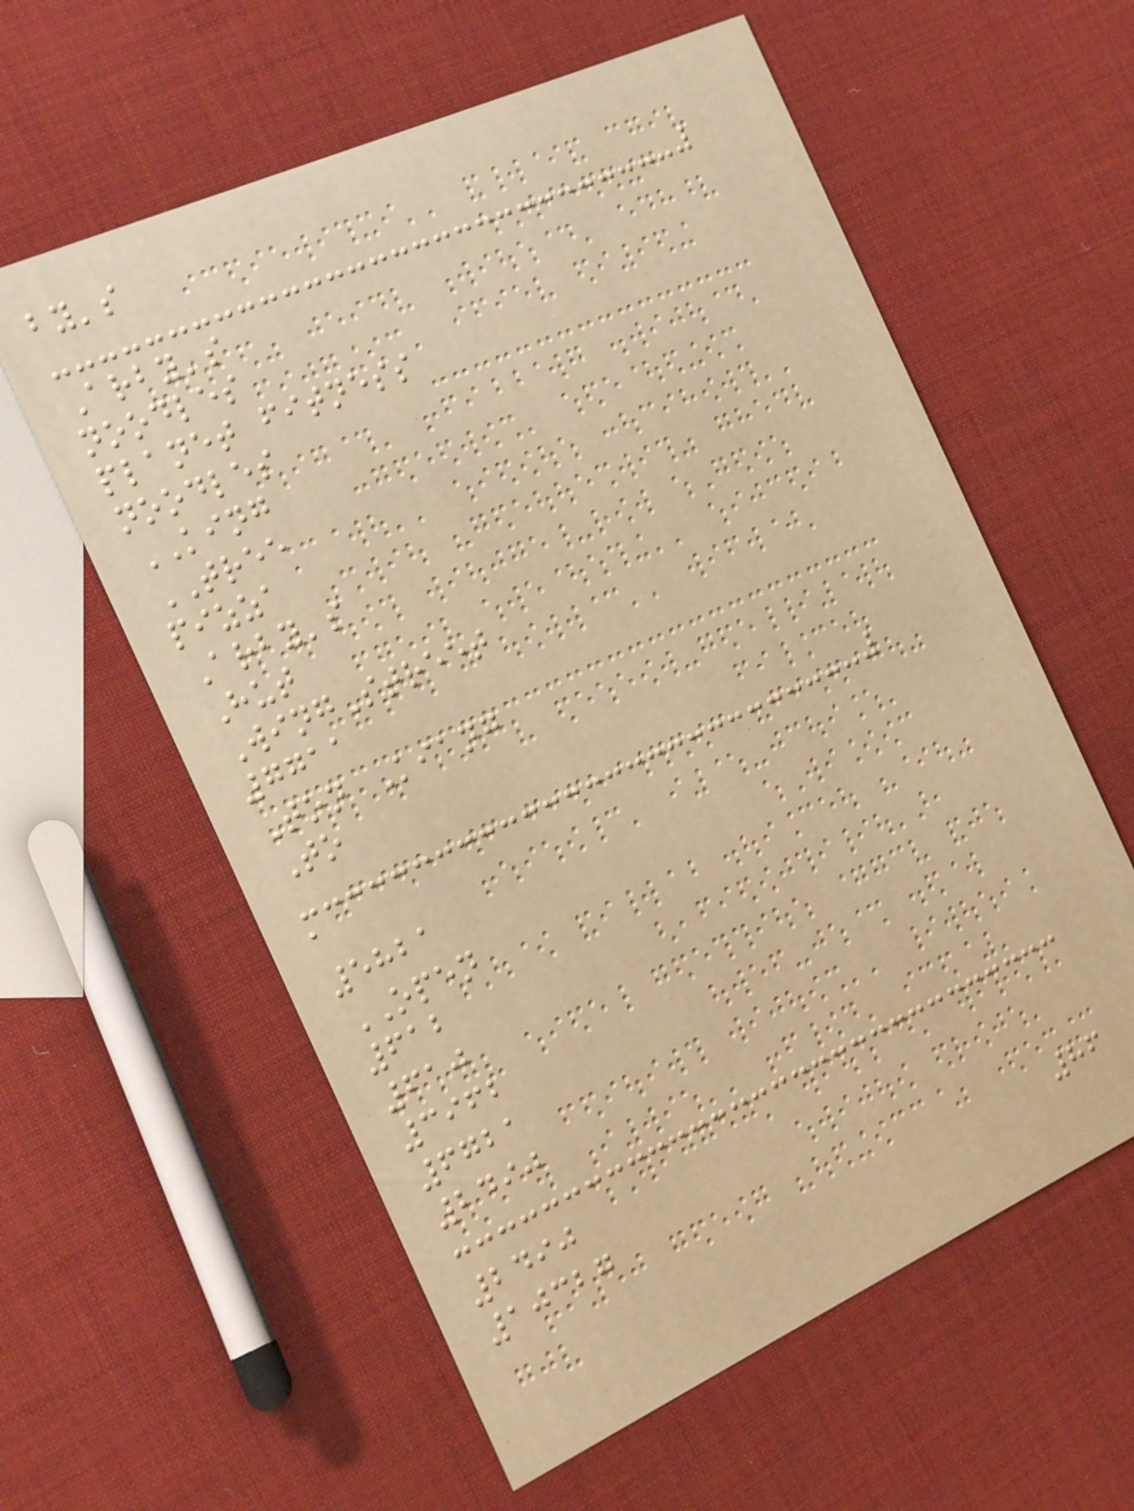by's
Arby's
noodles
planet fitness
noodles
KING
TREE
pizza
Arby's
Hut
WingStreet
7711
Ton Kiang
To
a
5821
OPEN
612
610
3962
6721
2490
2490
10327
86
